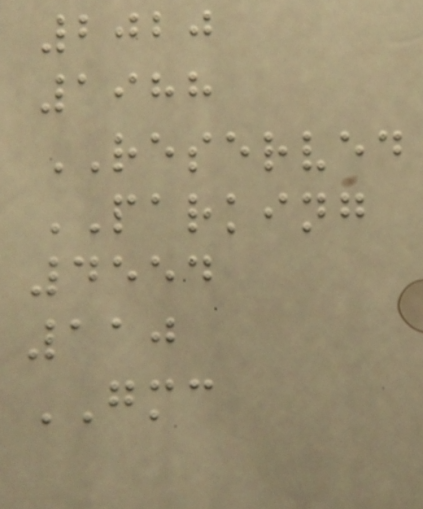2020
1988
RESERVED
PARKING
4554
110
GMC
